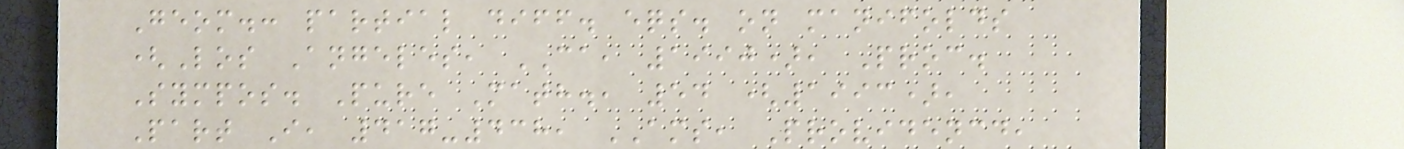Geom.: partial diff. eqs. on manifolds
(Los Angeles, CA, 1990), Proc.
Sympos. Pure Math., 54 (1993),
Part I, 417-438, AMS, Providencd,
